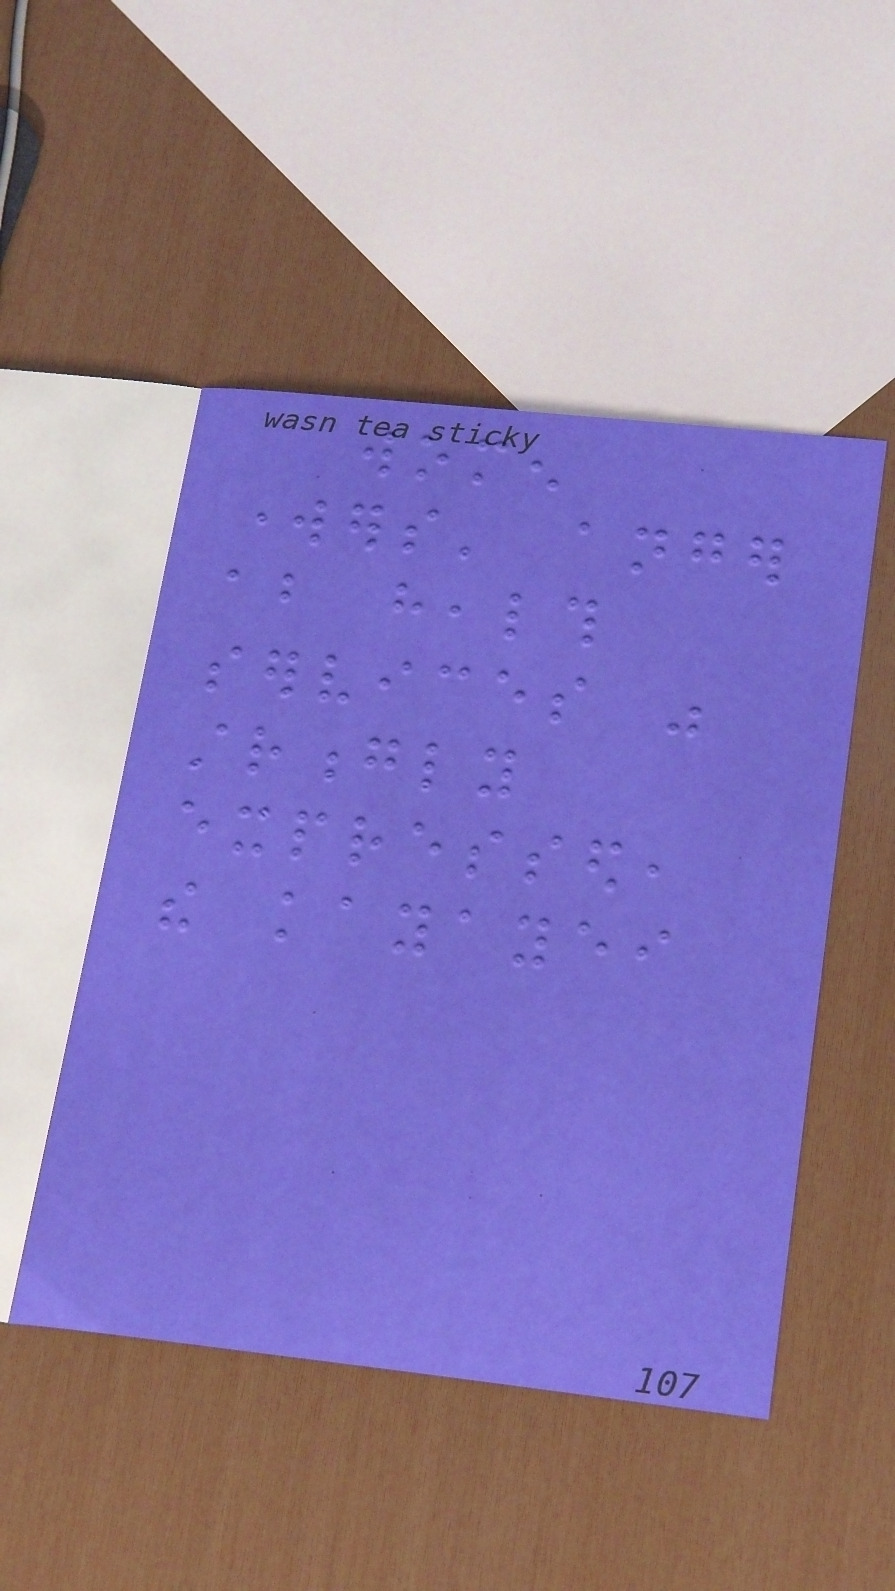women
workers' anger
about health
services was
strongly
expressed,
the kayayei
